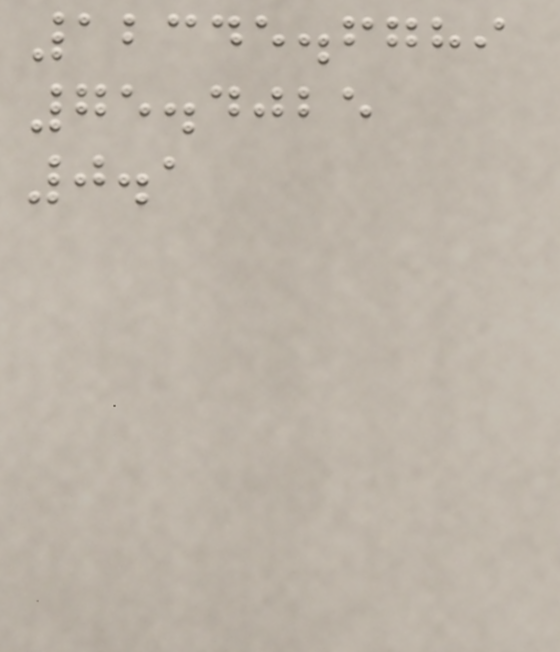12345.6789
75.4025
0.1
